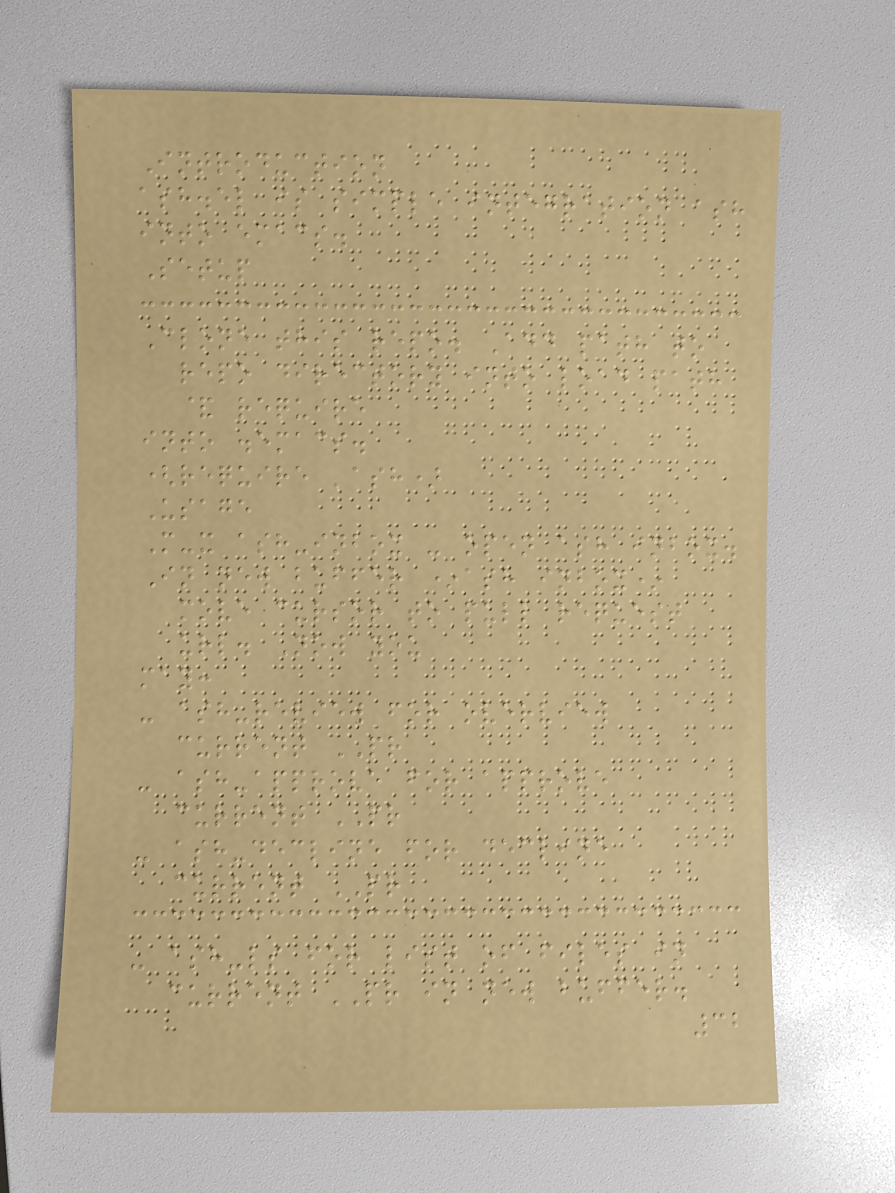Introduction
ash.el is simple integration ash
into emacs.
Setup
Clone this repo. Add path to
repo directory into load path
& require
into .emacs.
(require 'ash)
Usage
M-x ash-inbox - open ash inbox.
In new buffer *ash inbox*
move cursor to pull request
url. Now you
may:
- ash-review for overview
current PR
- ash-approve for approve
current PR
- ash-decline for decline
current PR
- ash-ls for list of files in
current PR in new buffer.
32
